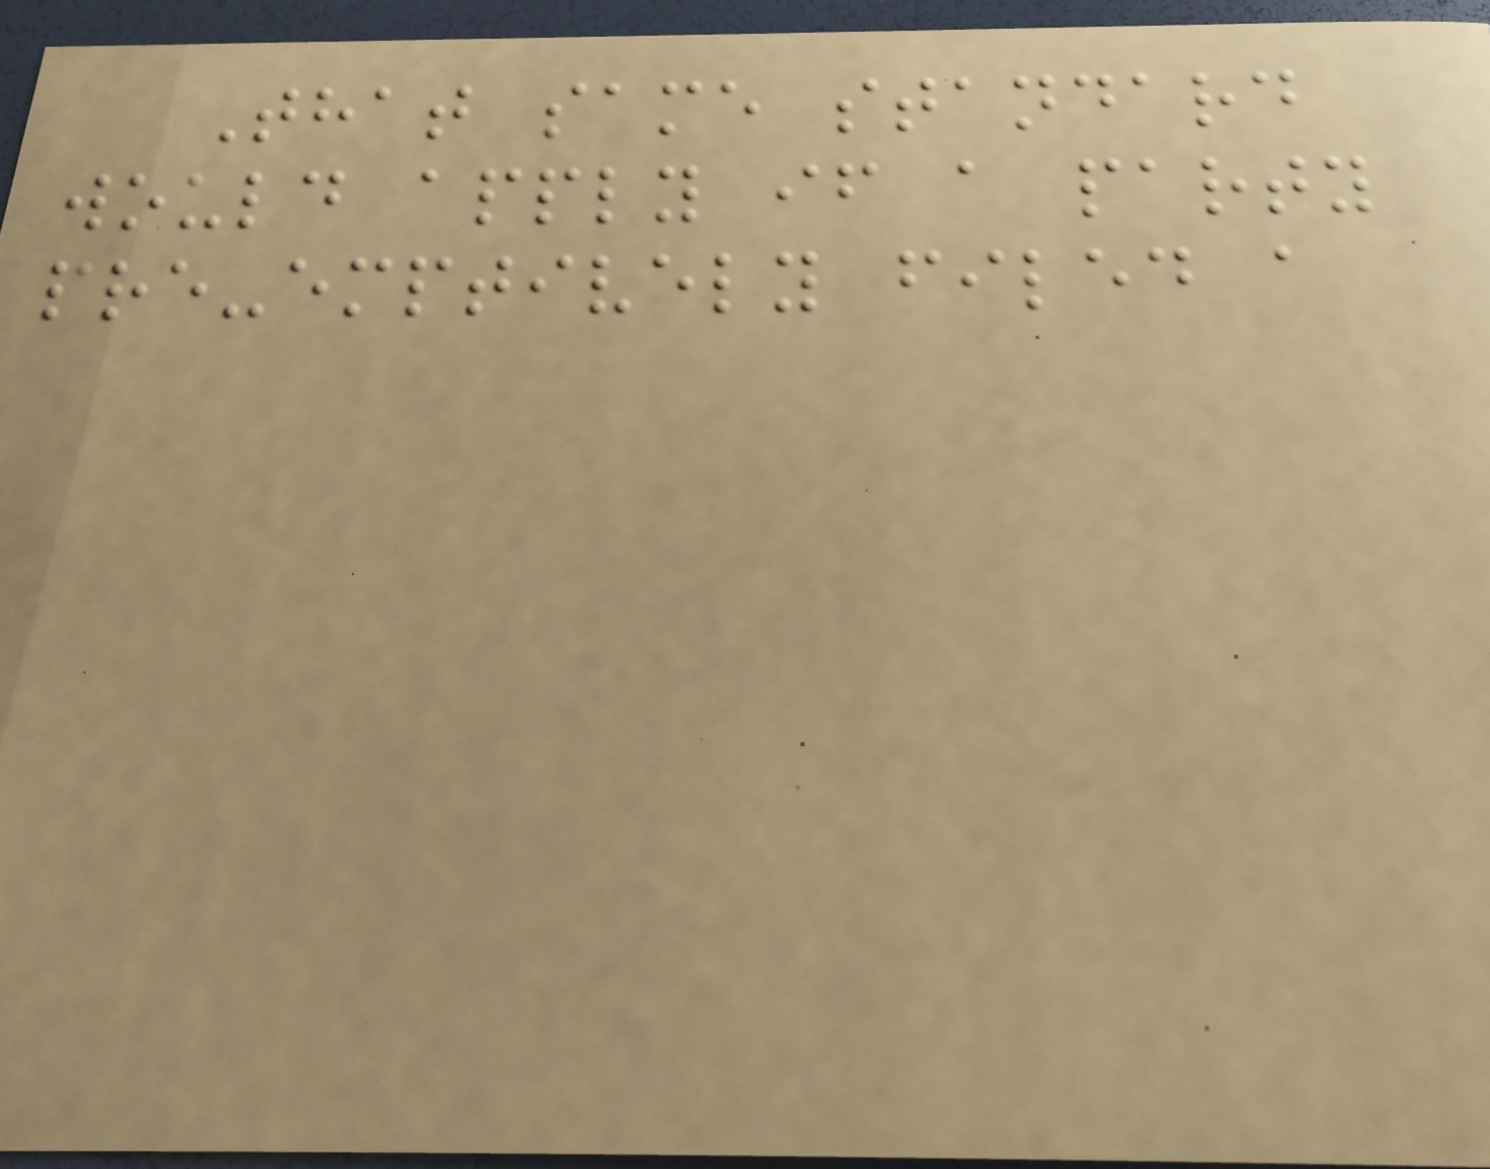That same standard
would apply if a party
pre-emptively filed a
